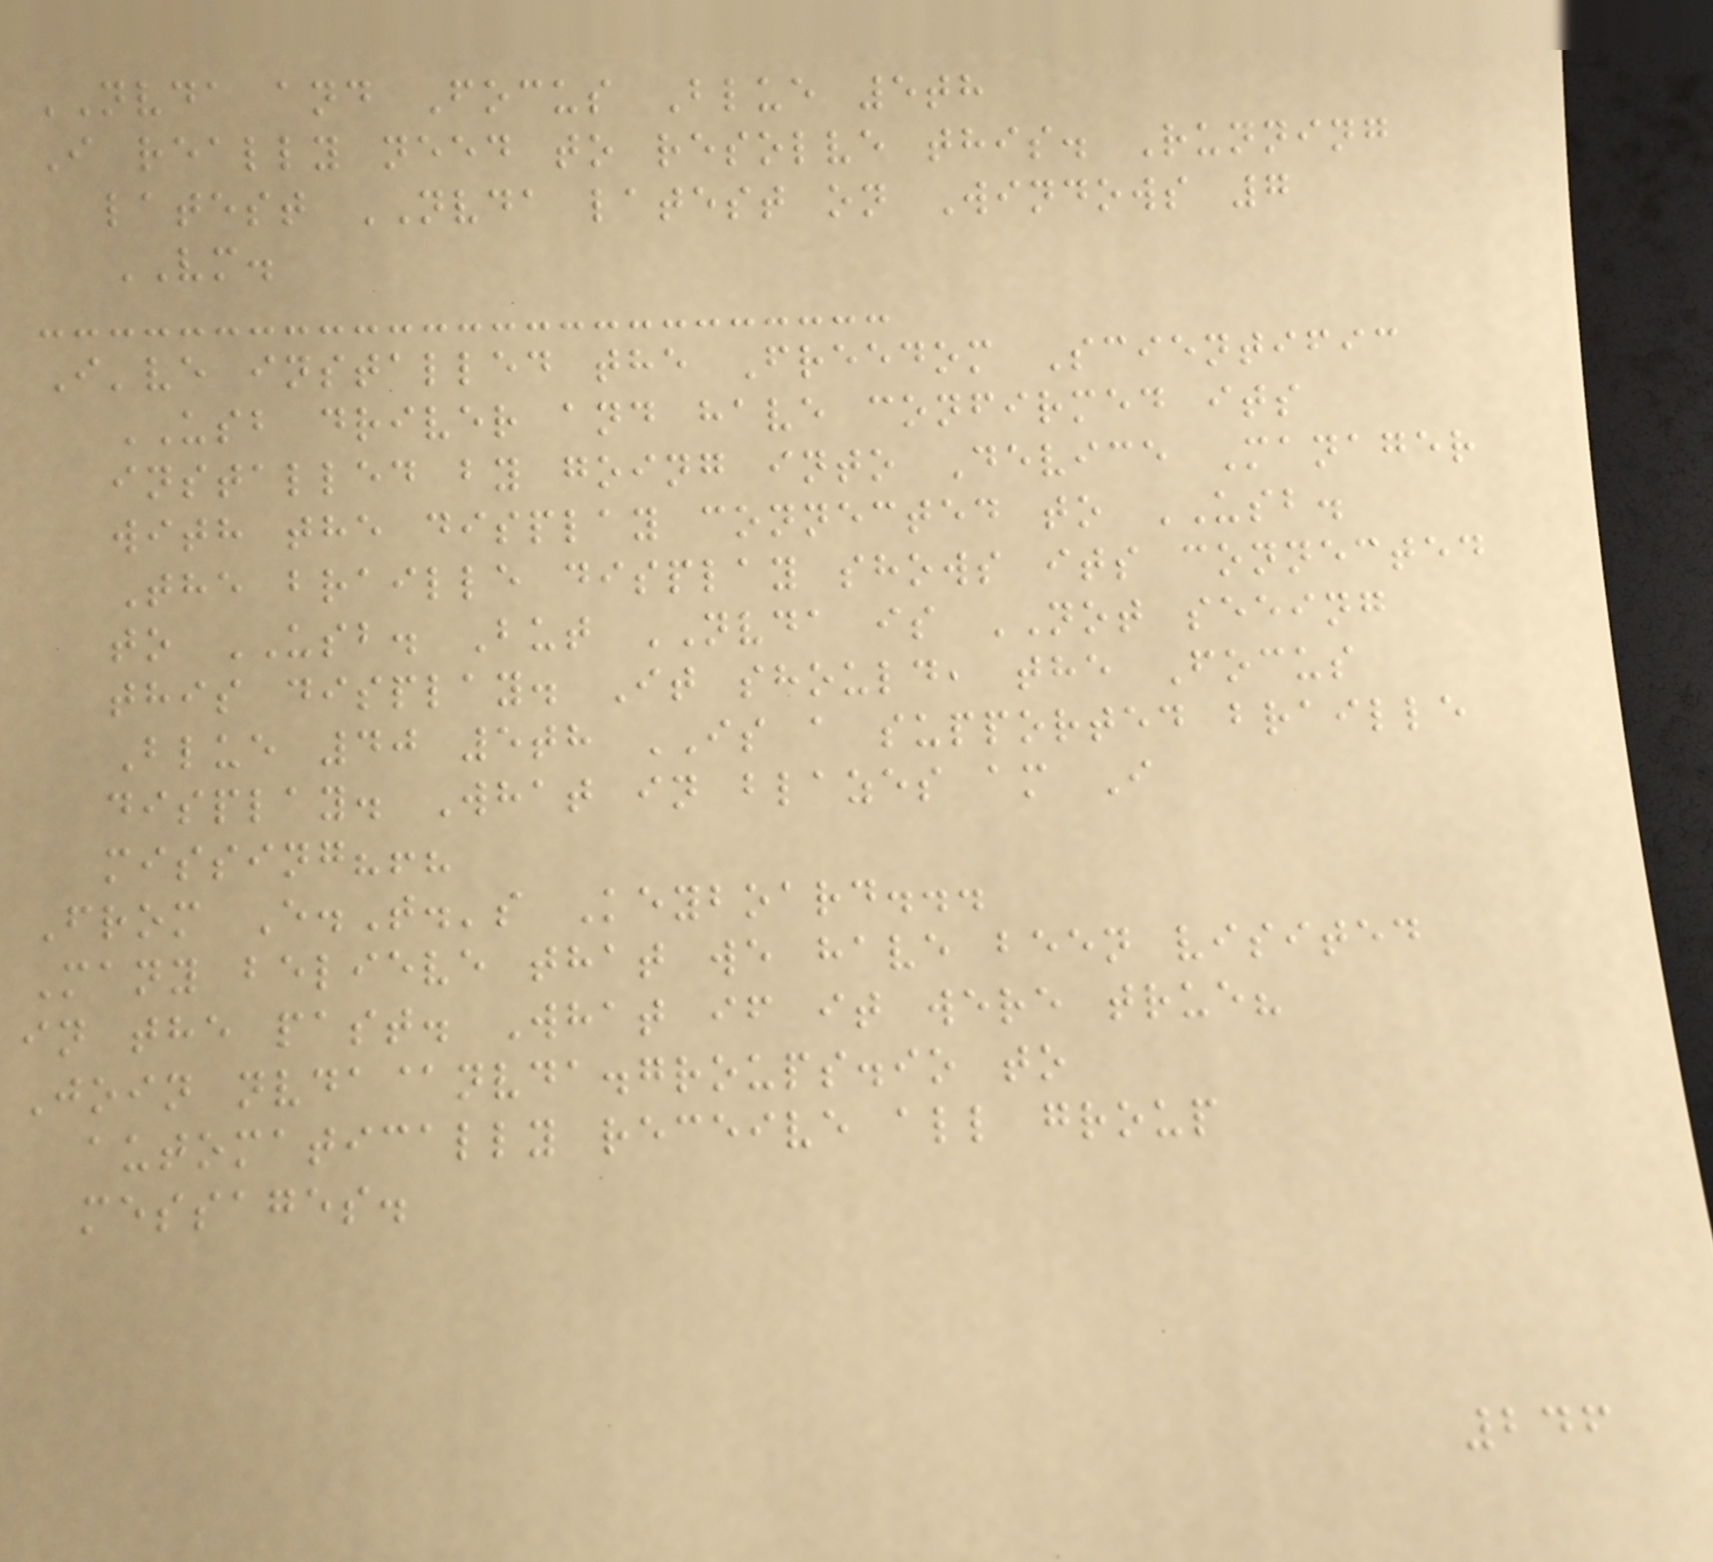NVDA and Focus Blue 5th
I really need to resolve this. Running
latest NVDA latest on Windows 7
VM.
I've installed the Freedom Scientific
USB driver and have confirmed its
installed by going into Device Manager
with the display connected to USB.
The braille display shows its connected
to USB. But NVDA is NOT seeing
this display. It should, the Focus
Blue 40 5th IS a supported braille
display. What in blazes am I
missing?!?
From E.T.'s Keyboard...
Many believe that we have been visited
in the past. What if it were true?
Join nvda@nvda.groups.io to
automatically receive all group
messages.
246
